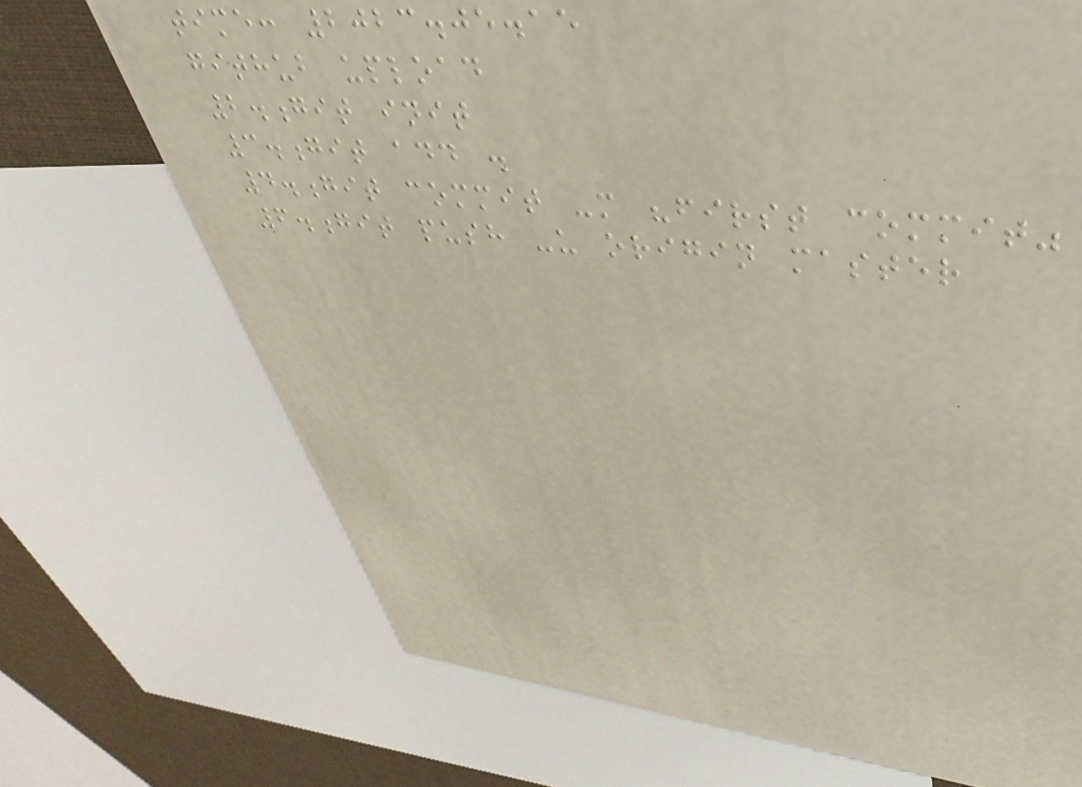time: 2023.05.15
github upload
2.git init
3.git add .
4.git commit -m "first commit"
6.git push -u origin master
